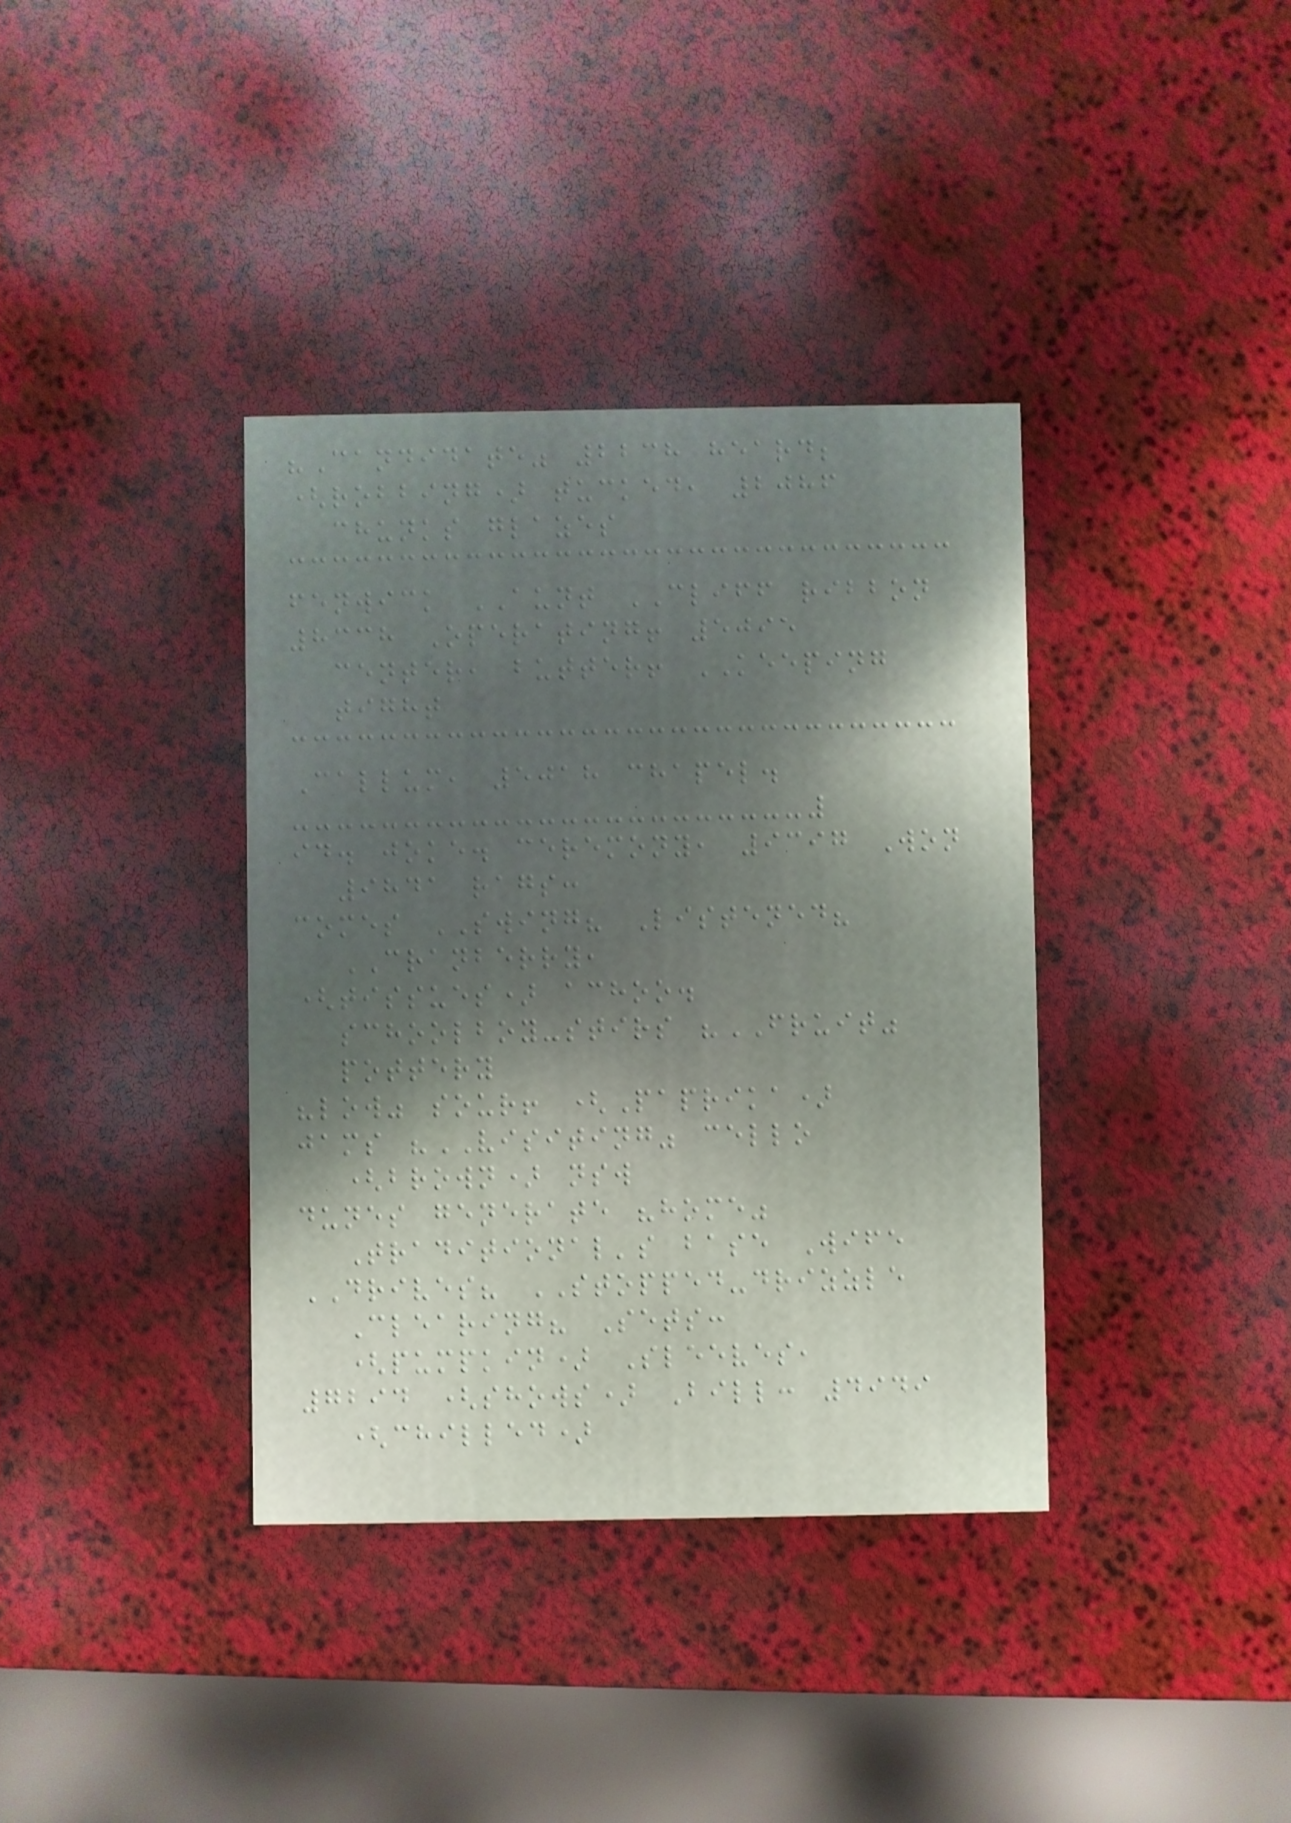"Candidate" 2238 heard;
(robbing) tucked, 2086
chunks glazes
fenwick AUNT CLIFF ribbon
8338 Operating! 5095
center, butter! KEEPING
tight
Callum, 5018 chapel.
id. joke. ceremony, 9397 Won
9841 rags:
comes SWING? Listened?
CRANBERRY,
(tissues) achoo.
schoolboy-stirs "FRUIT"
pottery
"low" sour! (Paprika)
jams "VISITING" cello
(brown) nsw
dunes generate "home"
Traditional's base Wife
DRIVES? STOPPED-drizzle
Clearing? Sets:
(pumpkin) Sleeves,
7294 (shows) Bill: 4949
(chilled)
